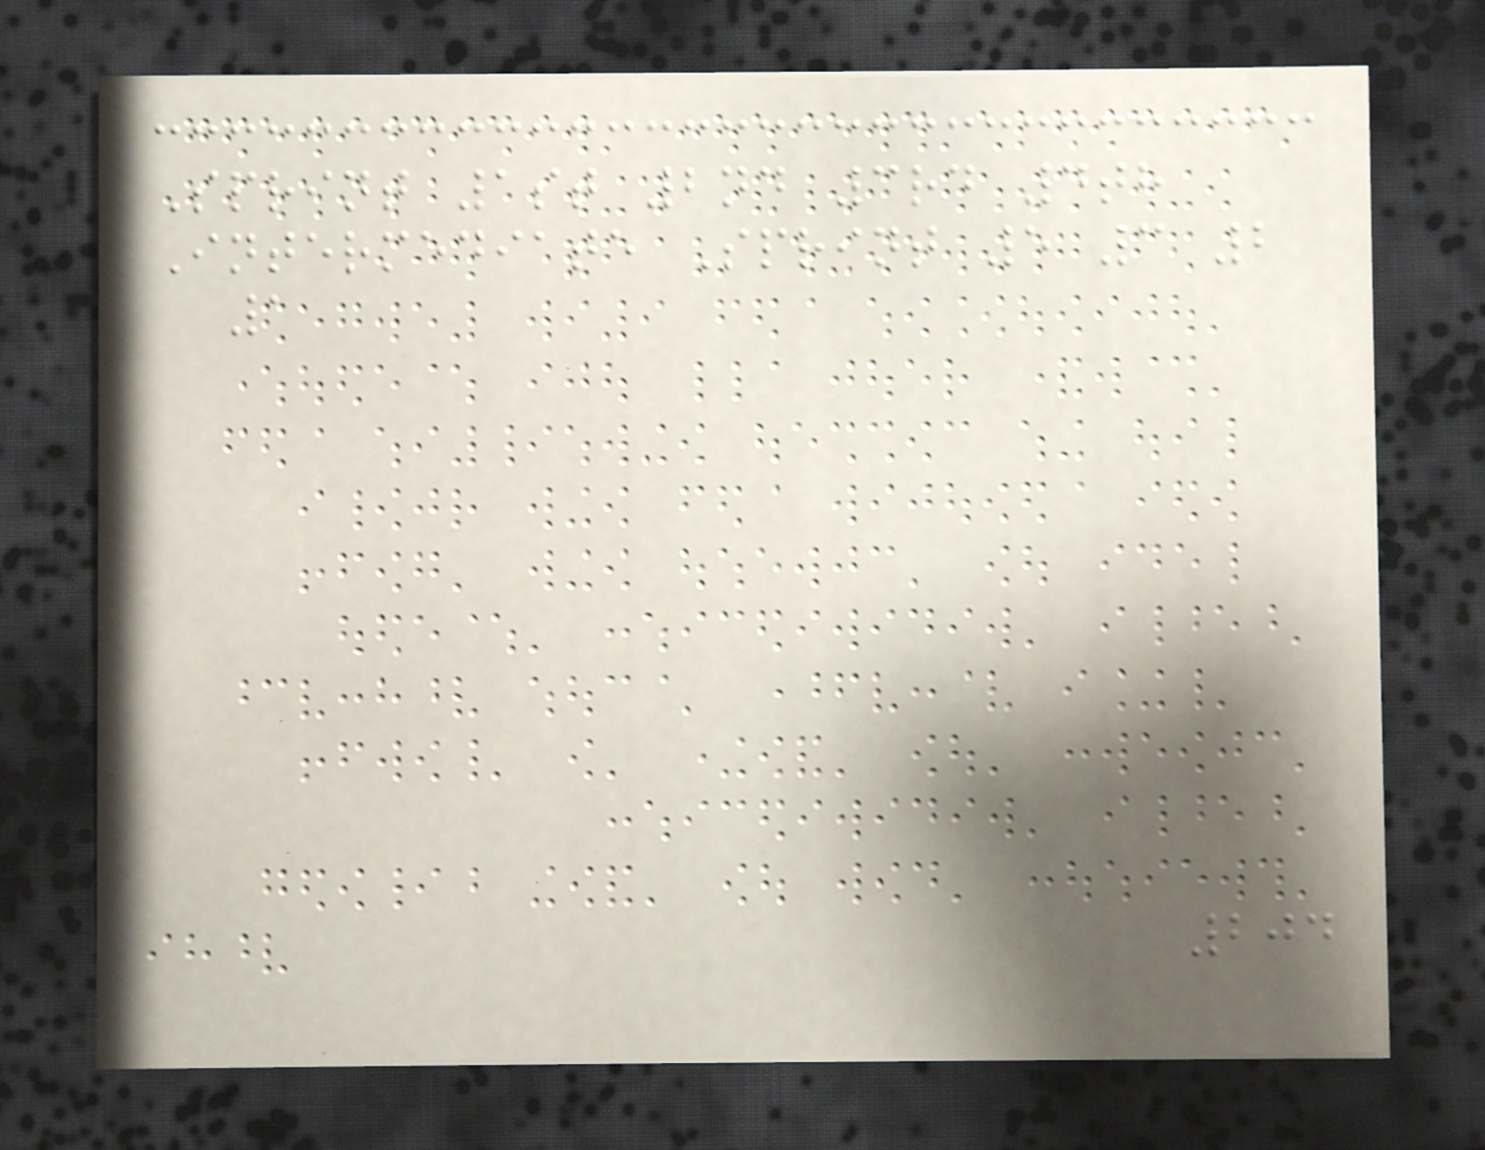Sprint 1st 2nd 3rd 4th
Intermediate Sprint 5 3 2
1
204
